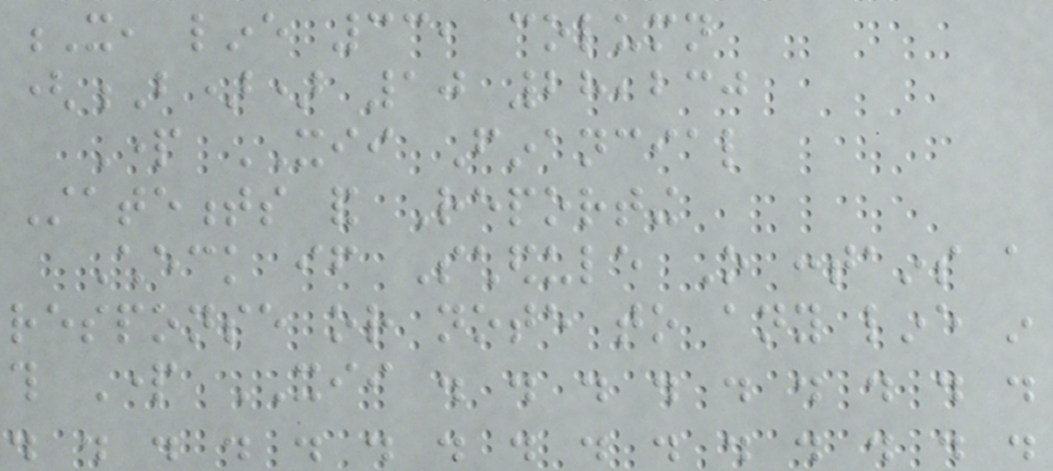X, line 33, column
(B)) 10 28,230
Part XII Financial
Statements and Reporting
Check if Schedule O contains a
response or note to any line in
this Part XII . . . . . . . . .
. . . . . . . . . . . . . . .
